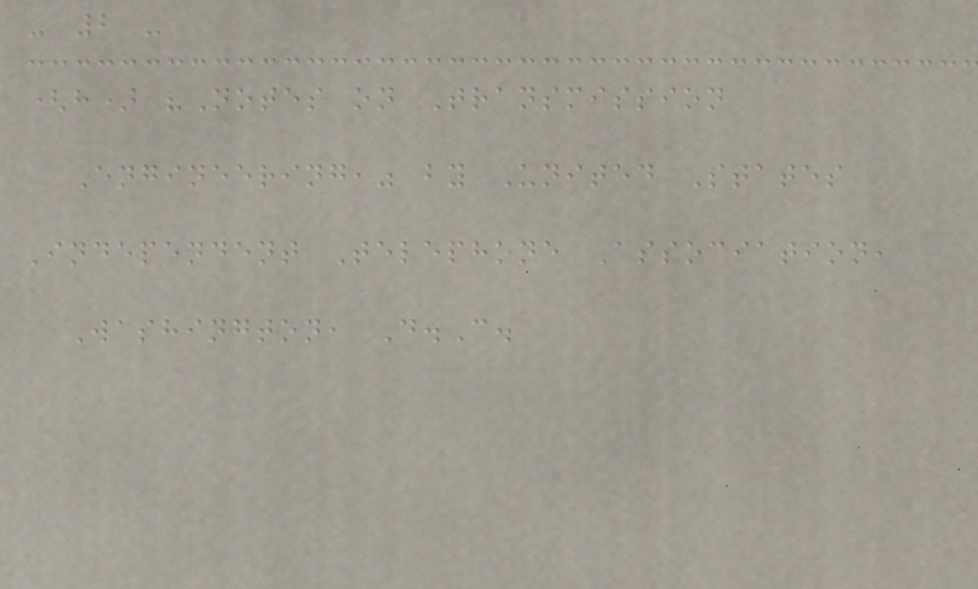- 2 -
(h) "Notes on Transmission
Engineering," by United States
Independent Telephone Association,
Washington, D.C.
